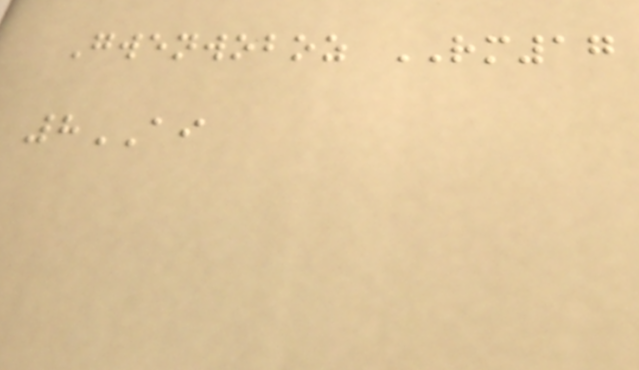Gwenwoboz RM17
8AI
